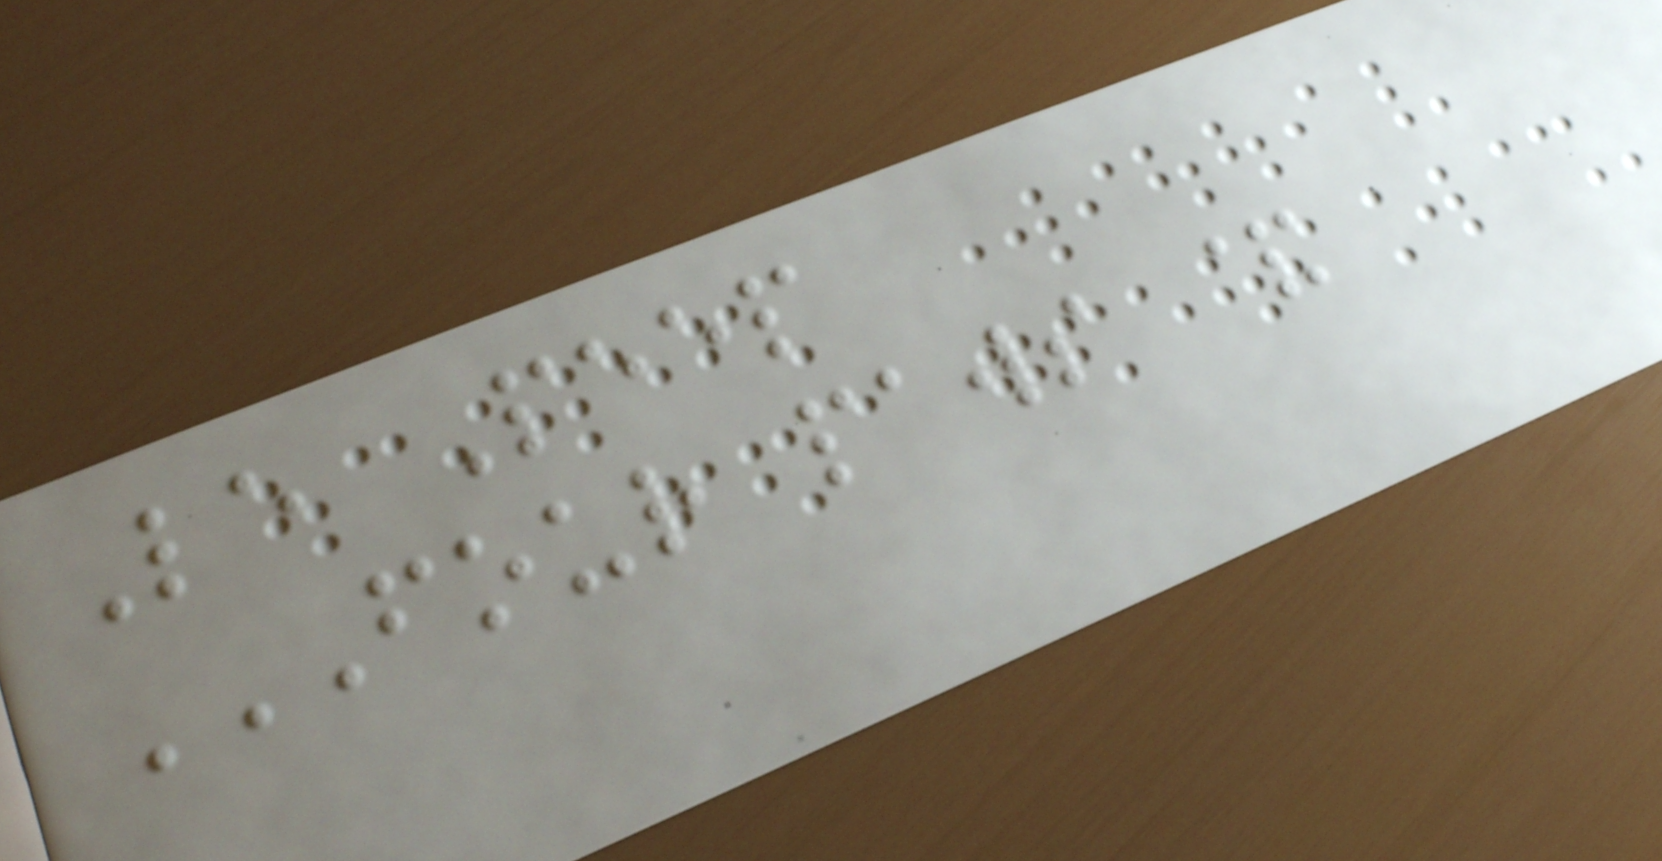Le Peep
FOUR PAWS &
